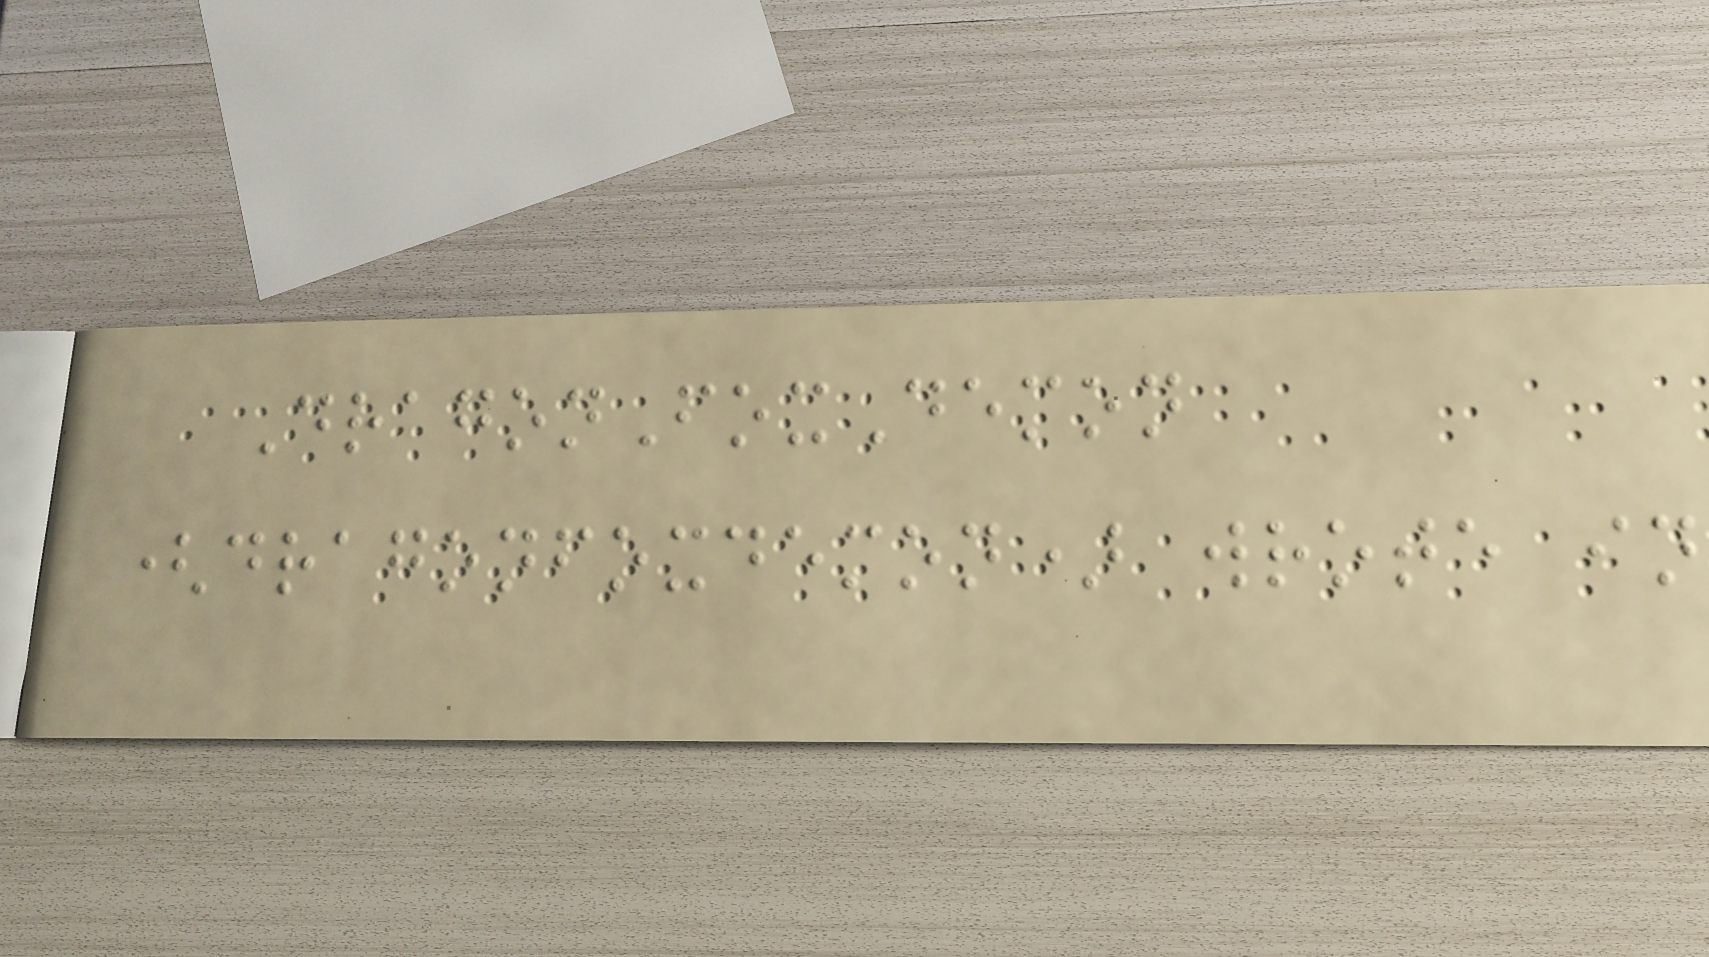DragonFoxDemon
(dragonfoxdemon) wrote in
